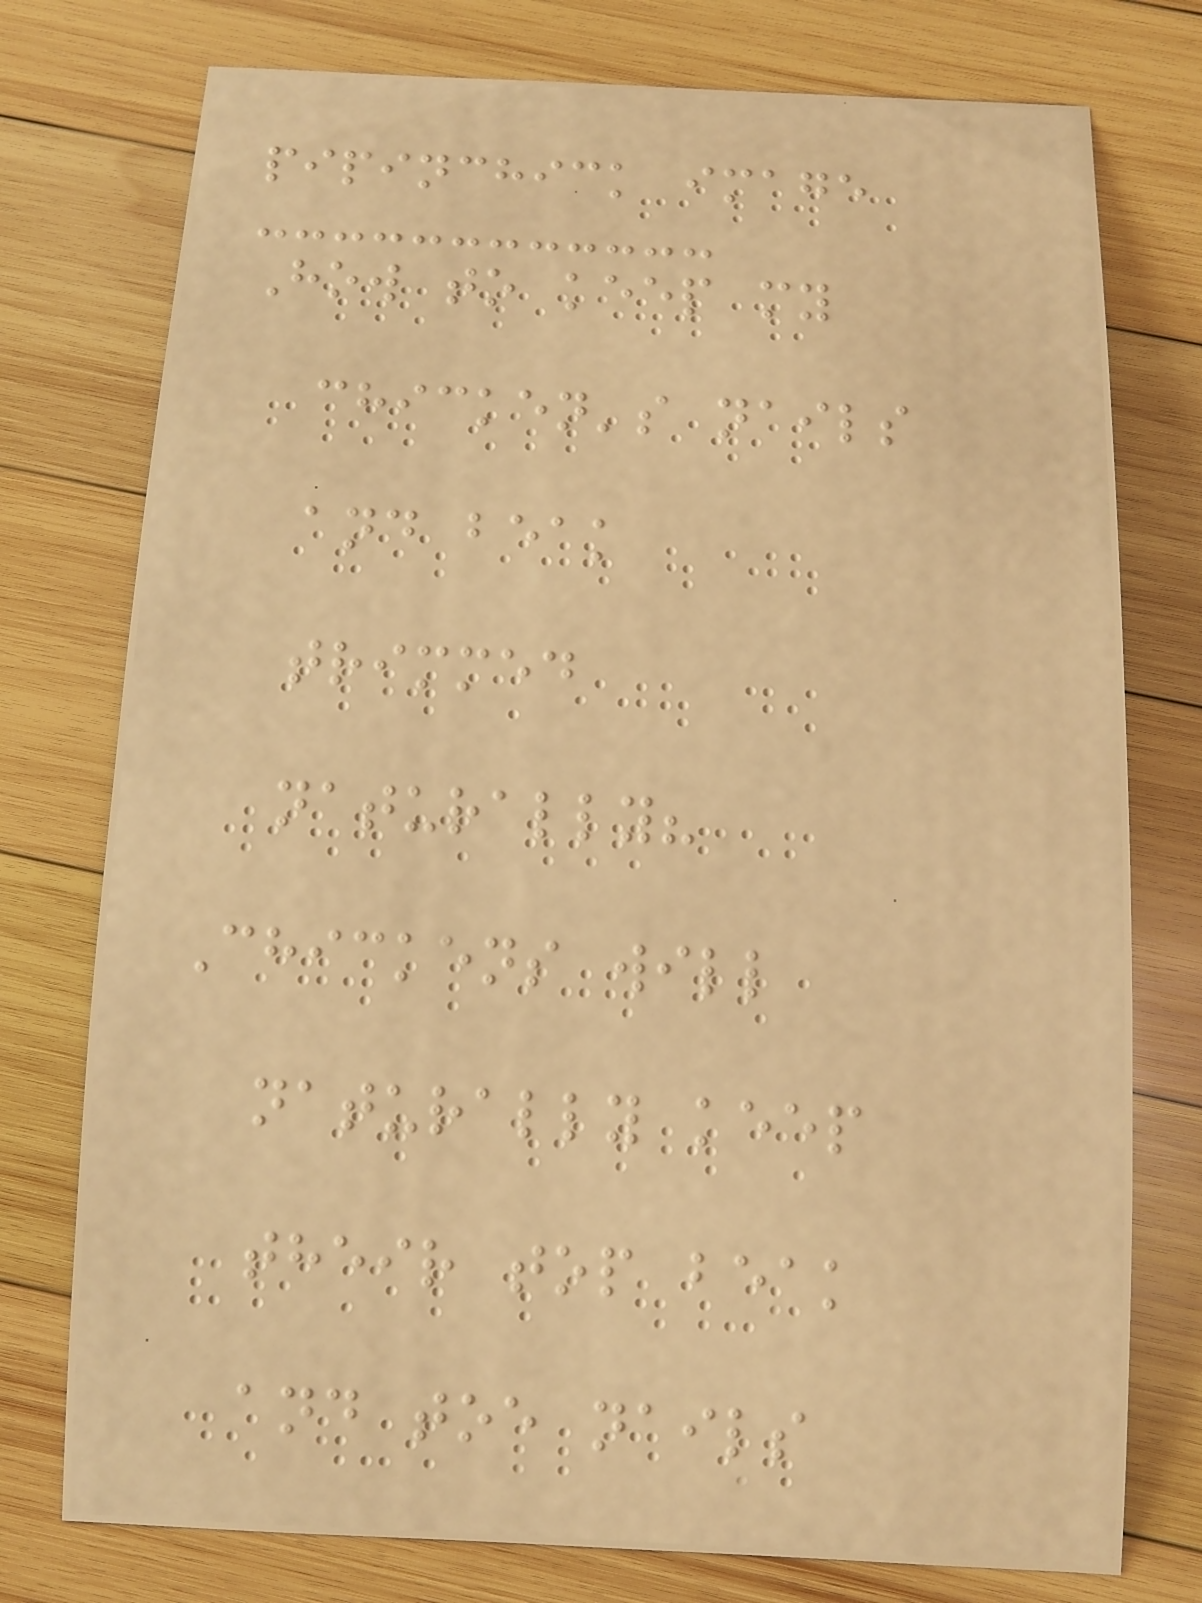pipinchick image
How to keep my
chicken's nails
and beak
trimmed
naturally?
Chickens will
naturally keep
their top beak
and toe nails
